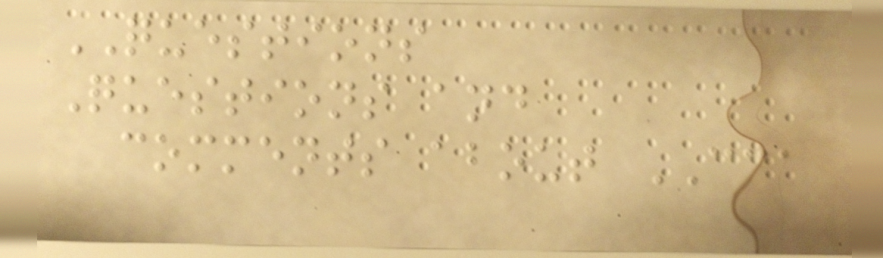QUESTIONS
Questions and
comments about CCA
